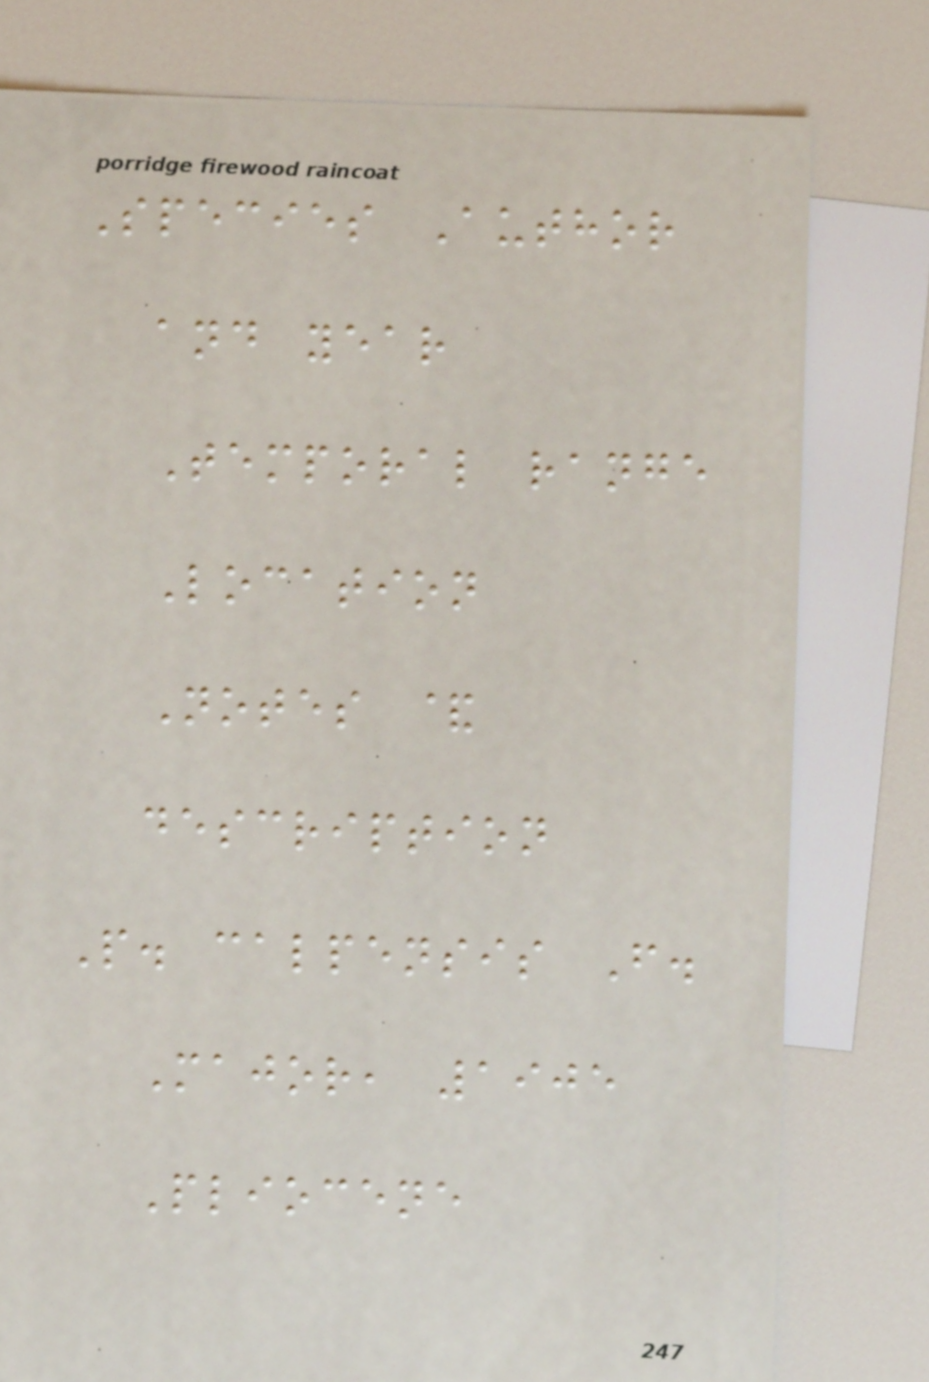Species Author
and year
Temporal range
Location
Notes &
description
P. calpensis F.
Major, 1905
Pliocene
